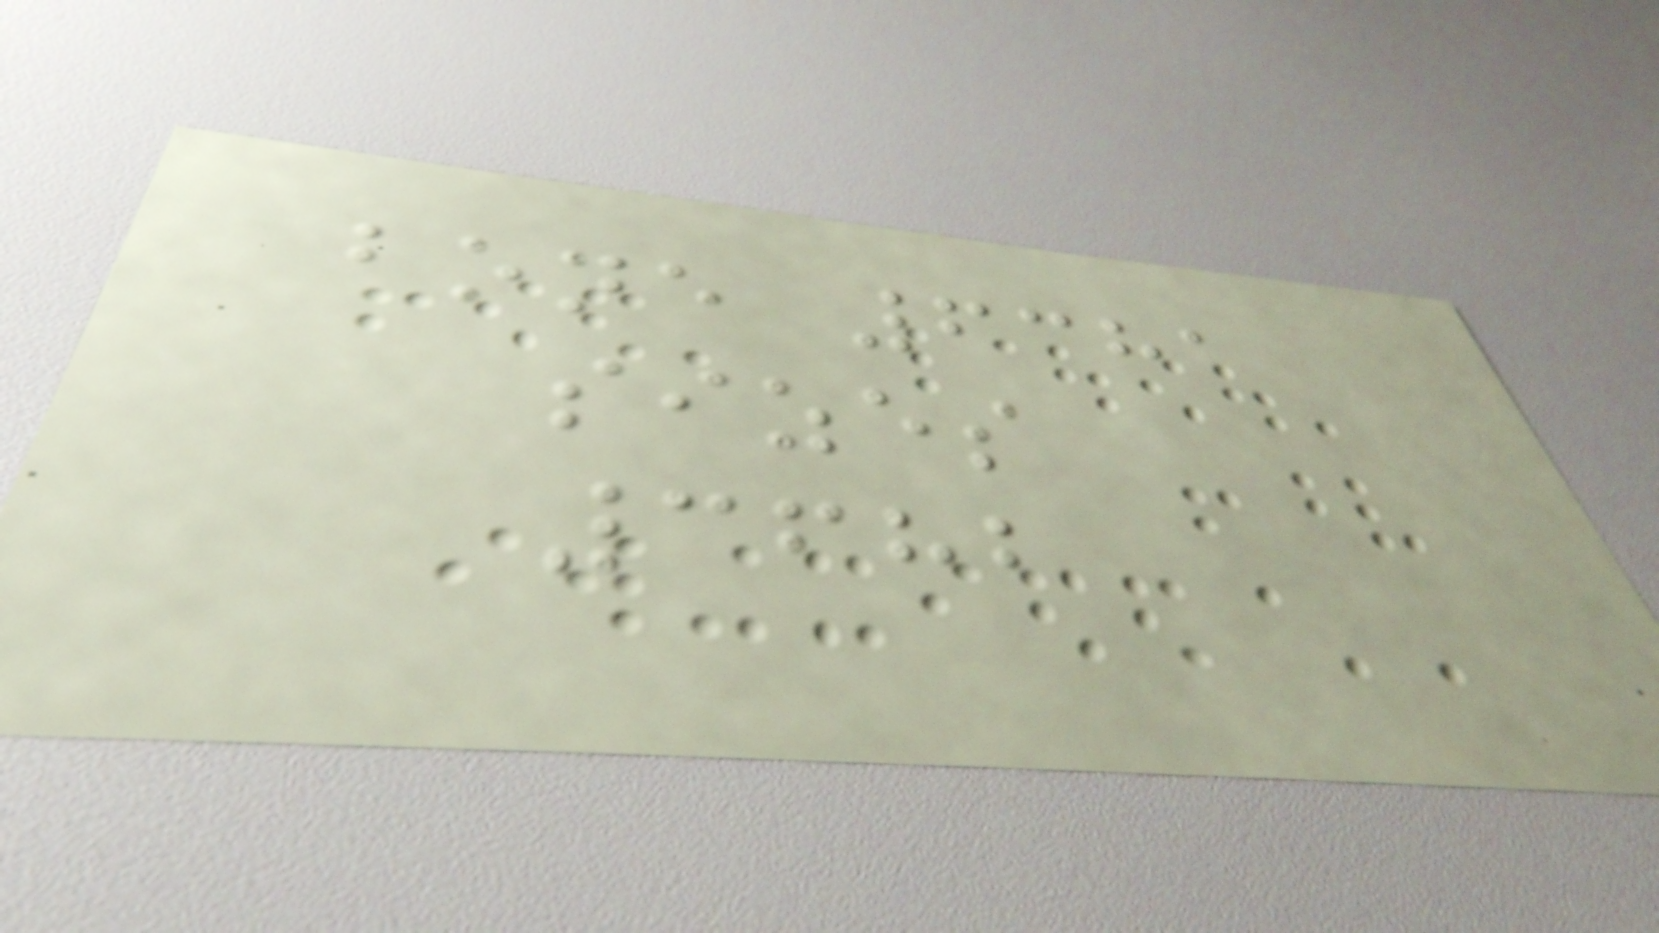bone 6381
sizes
3682
